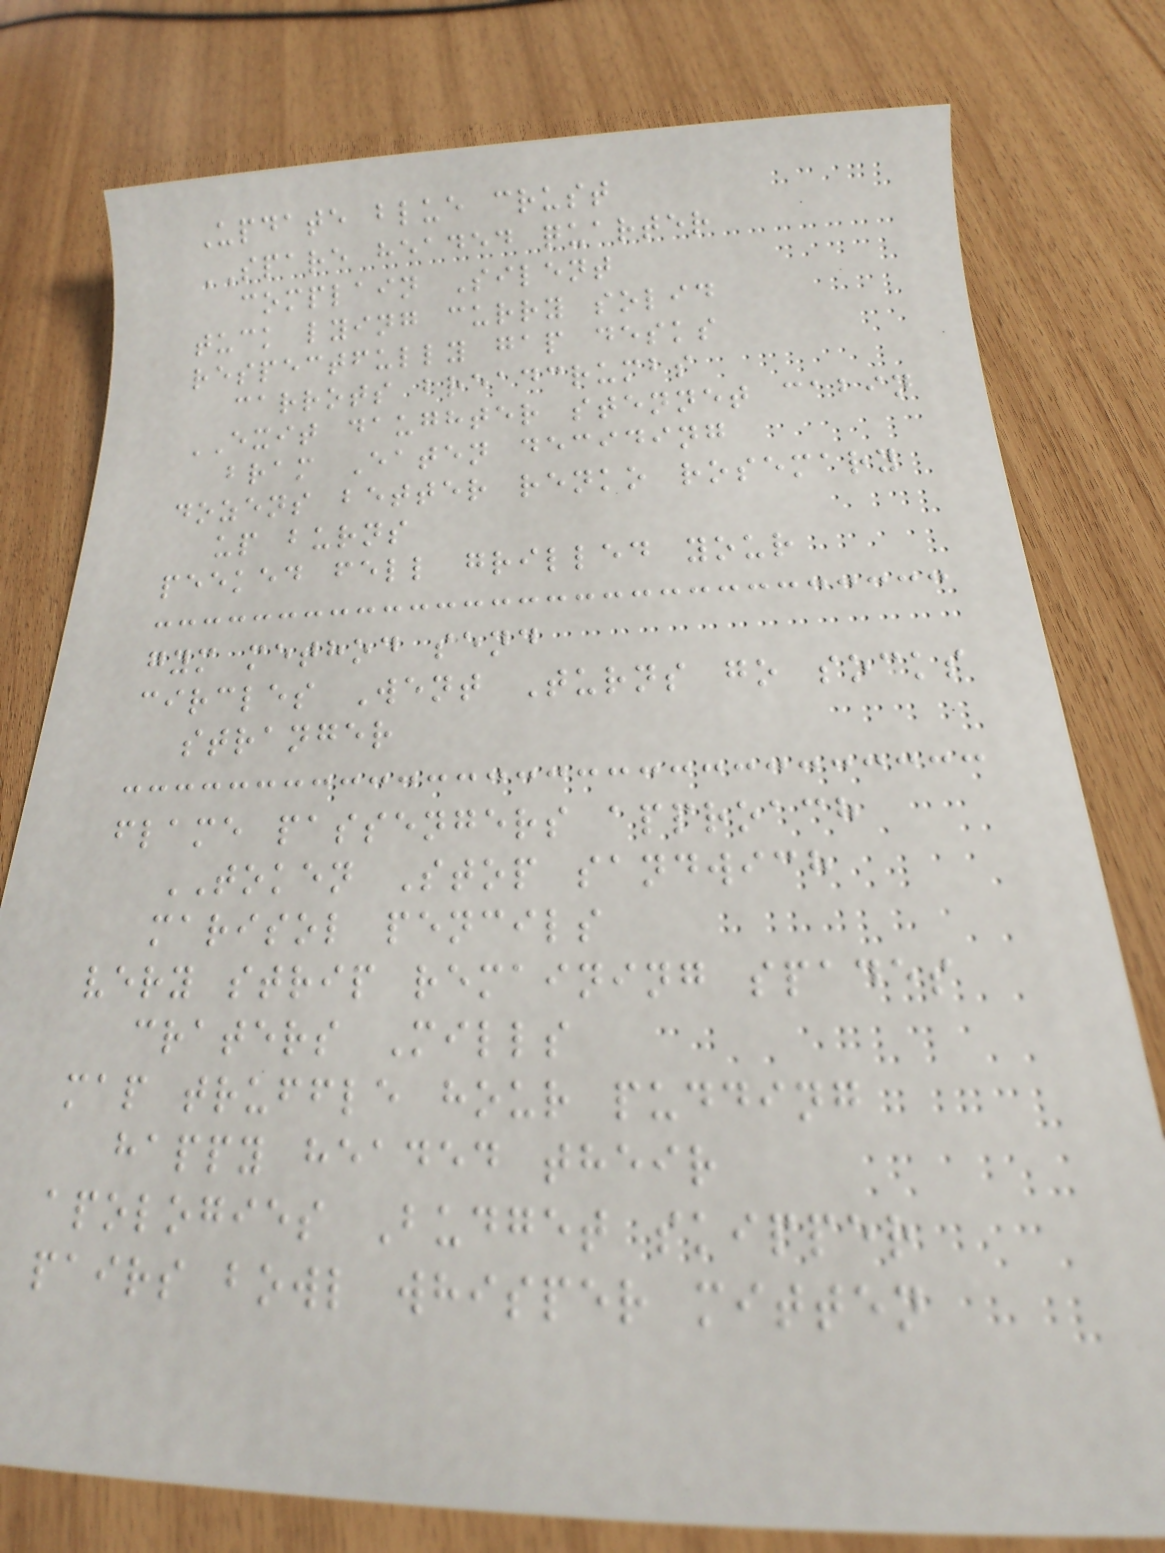Update blue crust
SPARE headed quarter
complain Silent
tuck lying curry solid
respectfully gap desks
carrots breadcrumbs
EXIT daughter stennet cabin
bram Eaten deciding
dozens better renko rosemary
up burns
peeked fell grilled your
gym method send
circles Went Turns go socks
stranger
flame passengers approach
TOKEN Stop sandwich
marisol pencils
very strip remaining spades
craters Mills
map truffle hour pudding
happy headed their
apologies Budget skipper
pairs bowl whisper mitten
